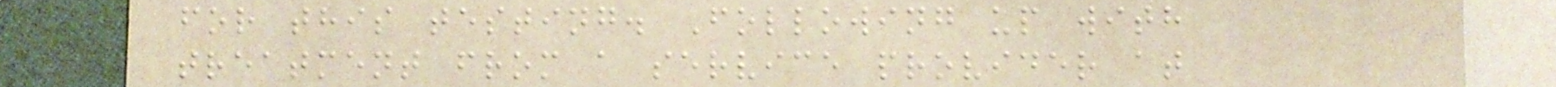for this testing. Following up with
treatment from a service provider at
